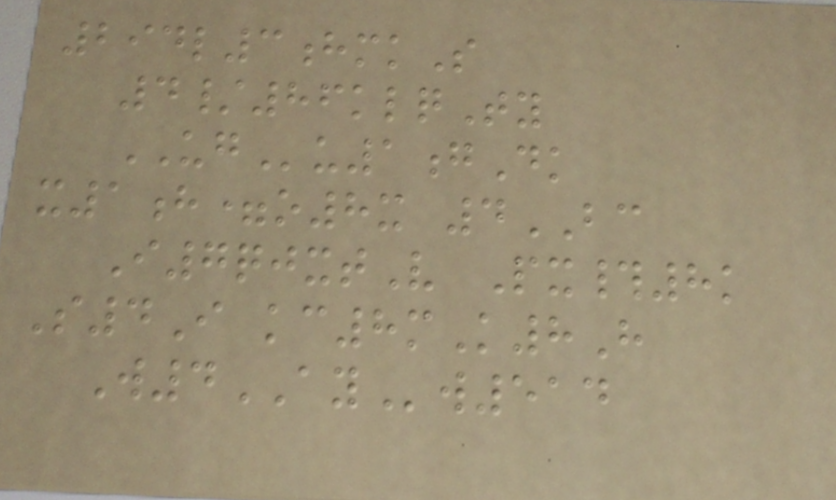294l3hmkS
4/86klqTy
UGu1gDk
x1h=o8x 4BC
I7qjxtV Px#8k
S4I kc8mK8H
W4AYw514
